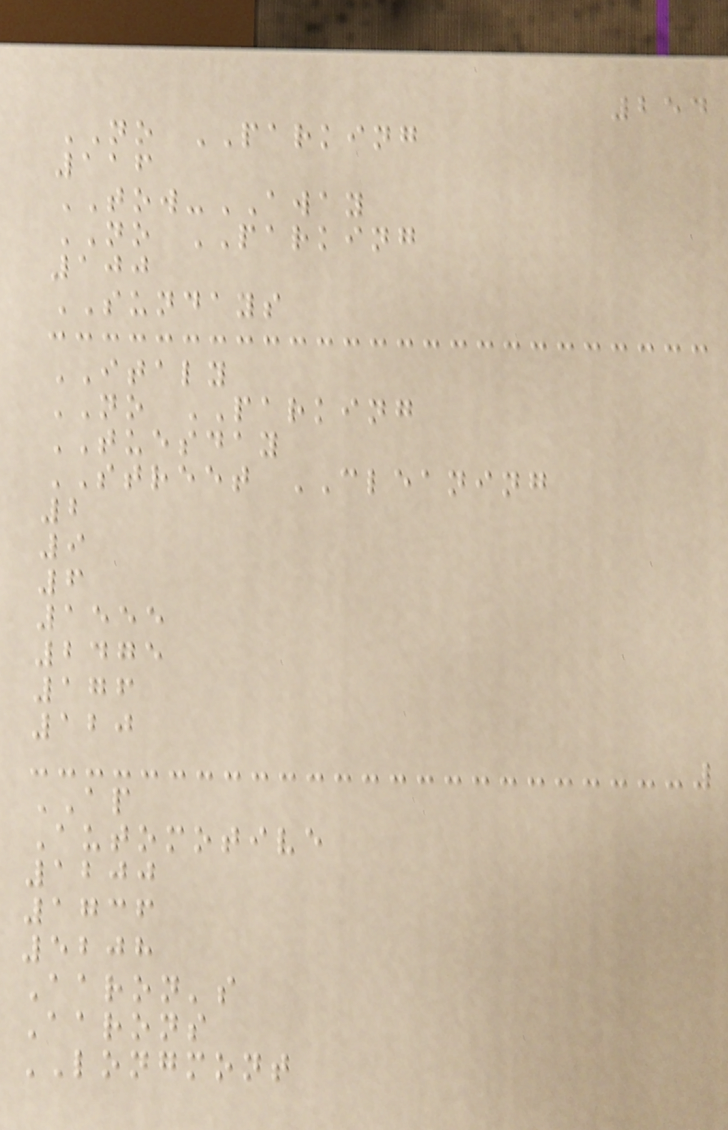254
NO PARKING
116
TOW-AWAY
NO PARKING
100
SUNDAYS
ITALY
NO PARKING
TUESDAY
STREET CLEANING
2
9
6
1555
2475
176
120
AP
Automotive
1200
1736
5208
Aaron's
Aarons
LONGMONT
